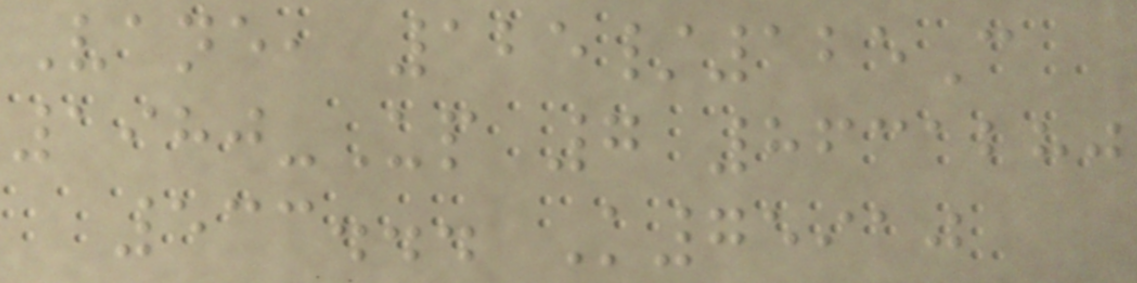Vane, 125/125C
1980-Up 7 8631280
533... K75910
